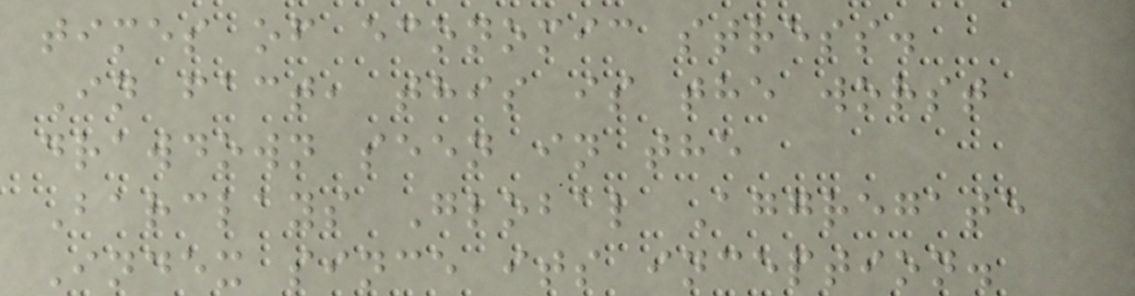times of economic stress.
In fact, this is the worst
drawdown seen in the
Barclays Global Aggregate
Index since its inception.
